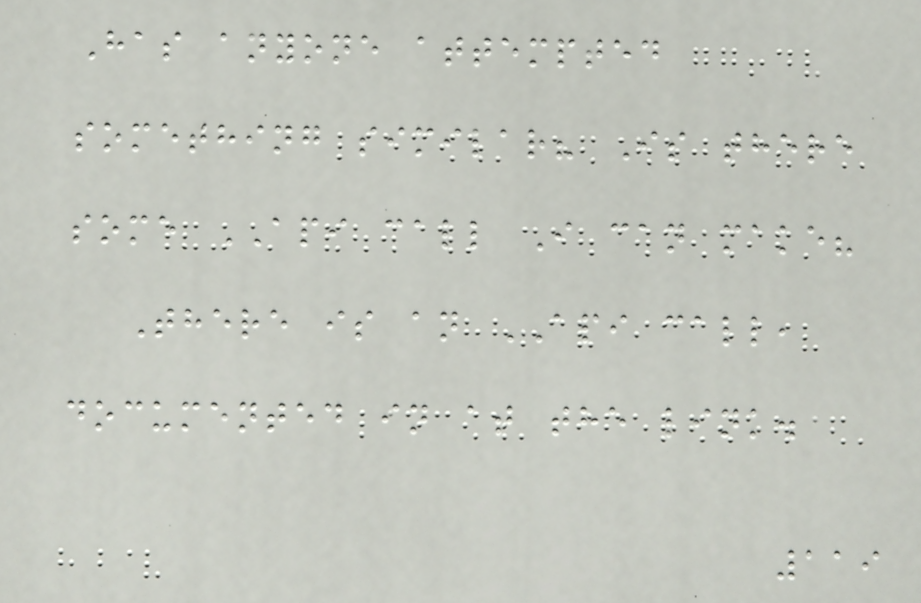Has anyone attempted
something similar? Is there
some API call I can make?
There is an API call,
documented in at the link.
119
